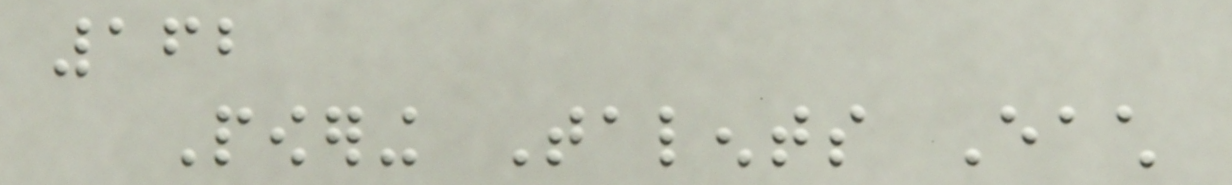162
Powering Talents Each
